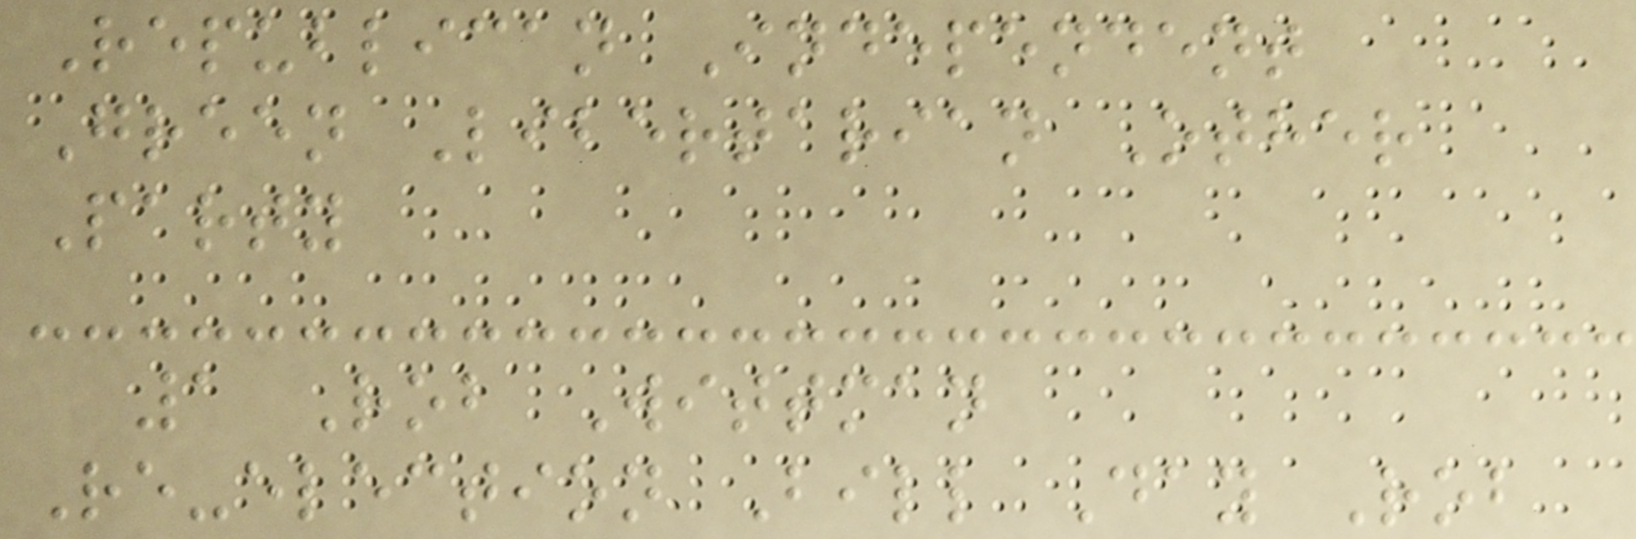Republican Independent
Green Libertarian Other
Party
1 Rob Wittman
Re-election Bill Day Rob
